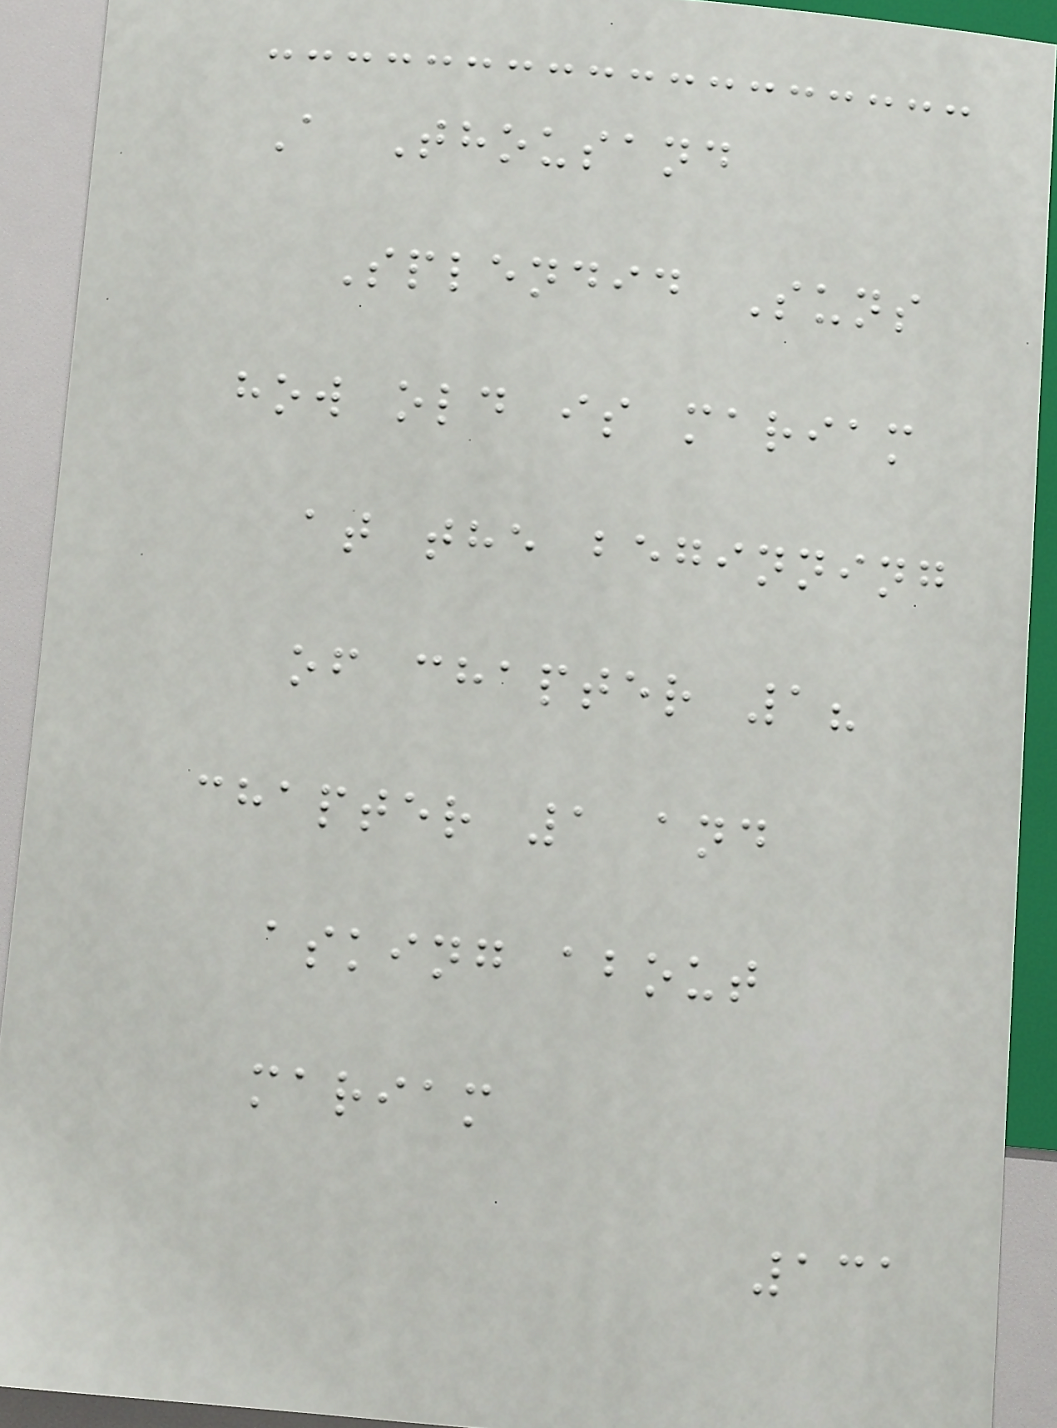A Thousand
Splendid Suns
how old is mariam
at the beginning
of chapter 1?
chapter 1 and
asking about
mariam
131
